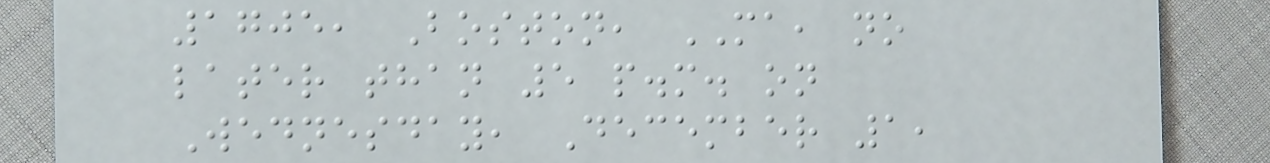1705, Boston, MA, no
later than 5 p.m. on
Wednesday, December 1,
